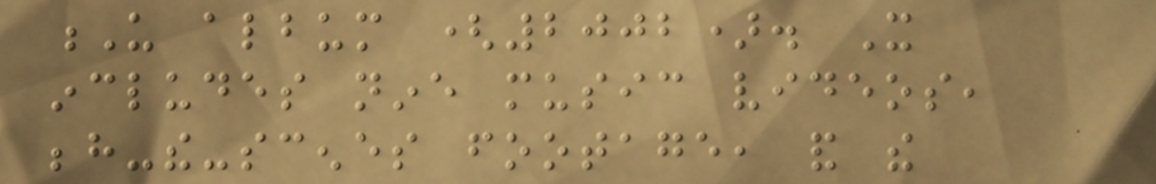U album (2002). It
includes nine music videos,
behind-the-scenes footage, and the
